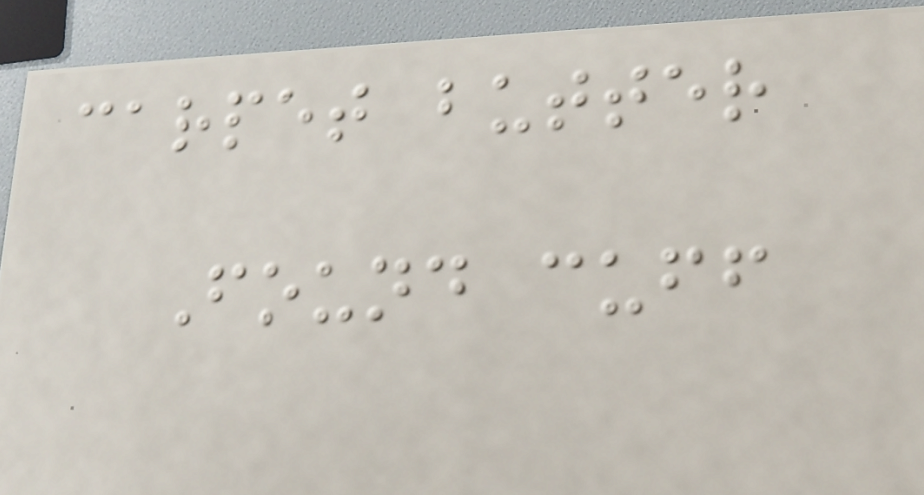carpet butter
Found cuff
